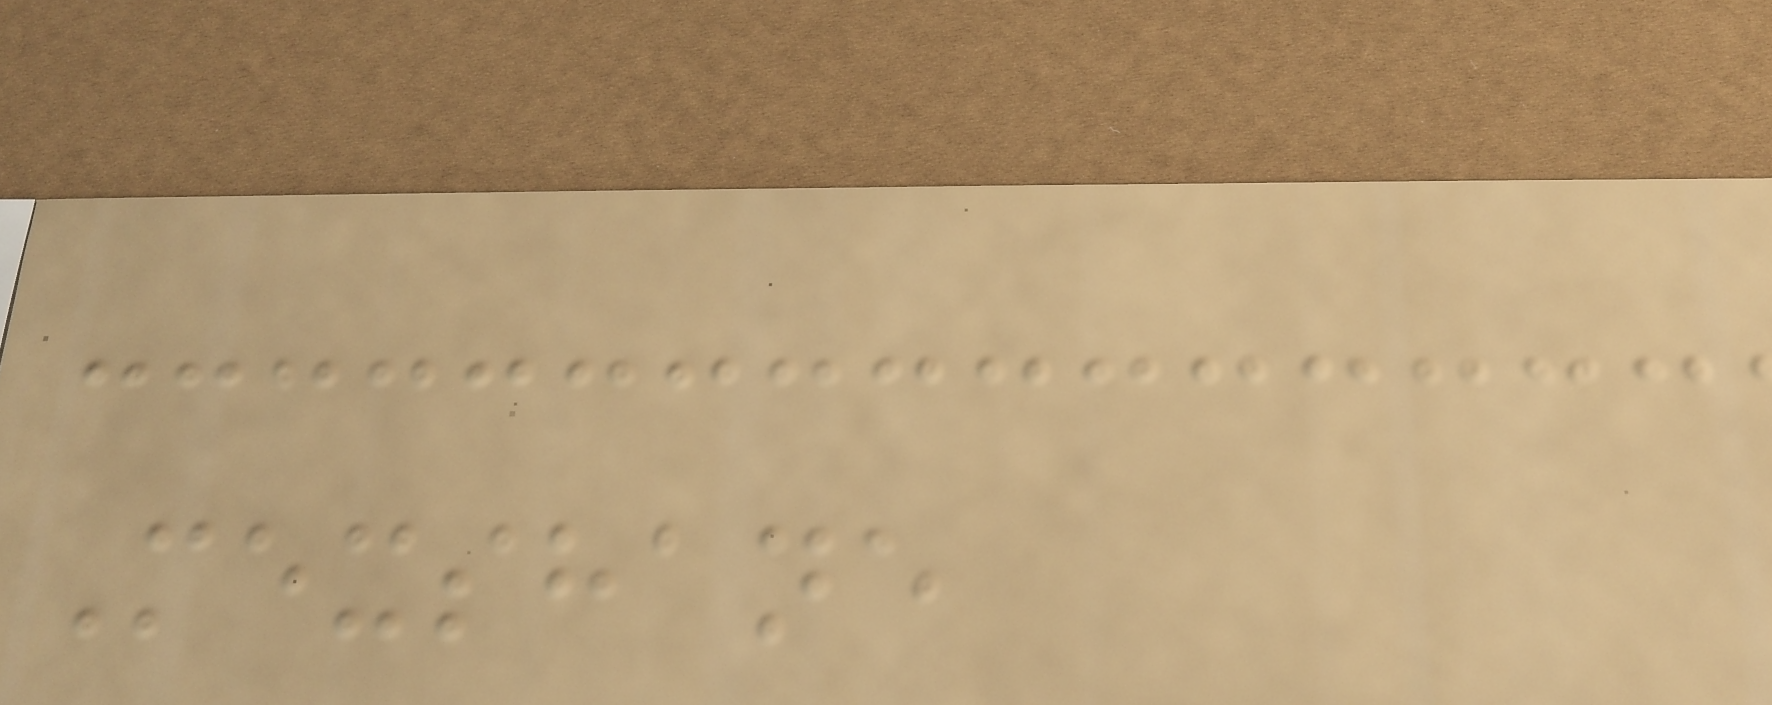Mexshane
